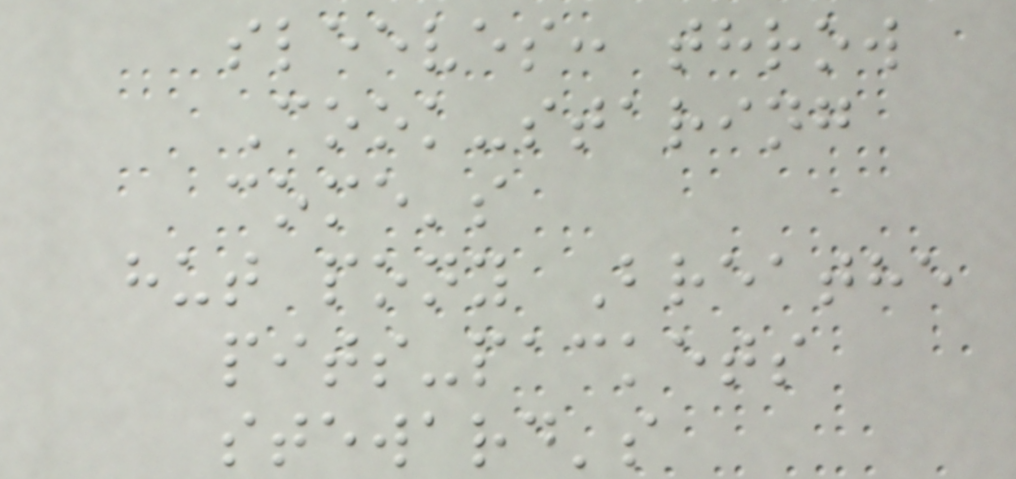sleeves: throw
Cook-staring
come's
hut pony Breathe
pits-packets
steward's
